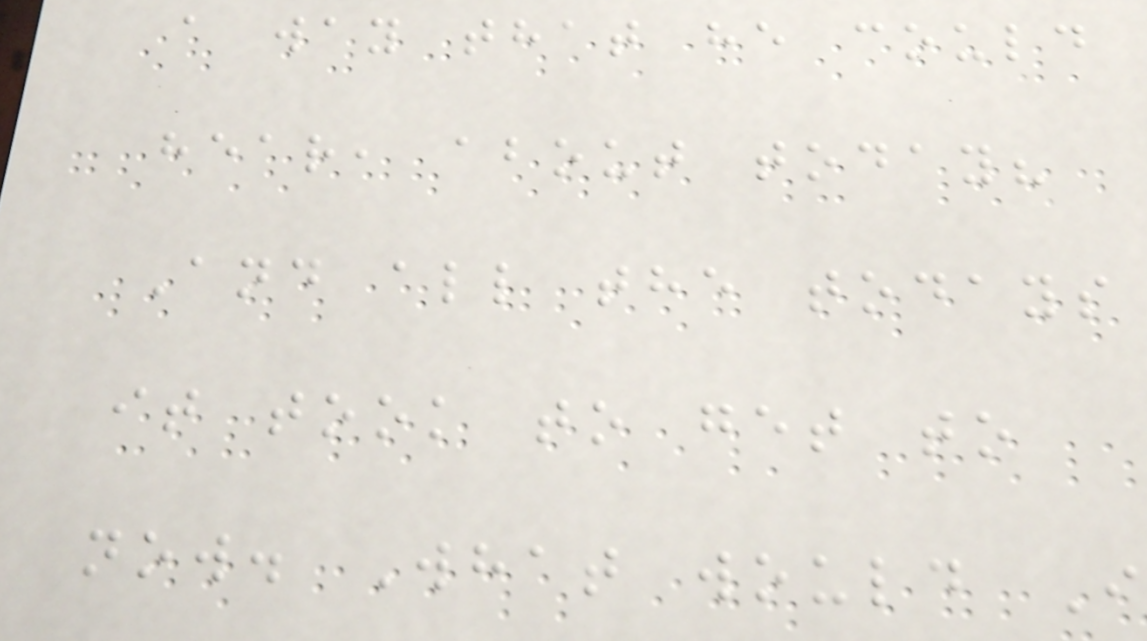a way that he could
hear, about today?
And all the todays
it took to get to
now. What would I
